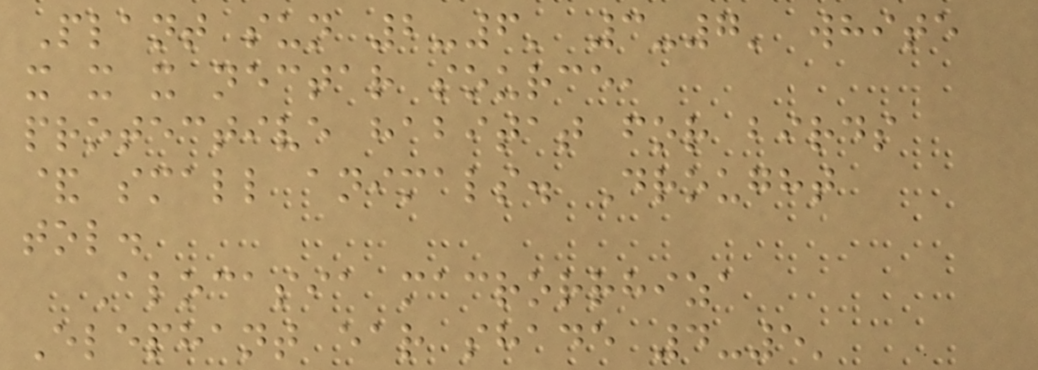Plant sun 2-6' 3-7' white
x x x nectar source,
protective habitat for birds
& small animals. Drought
tol.
Alocasia macrorrhiza
Elephant ear shade 4-5'
